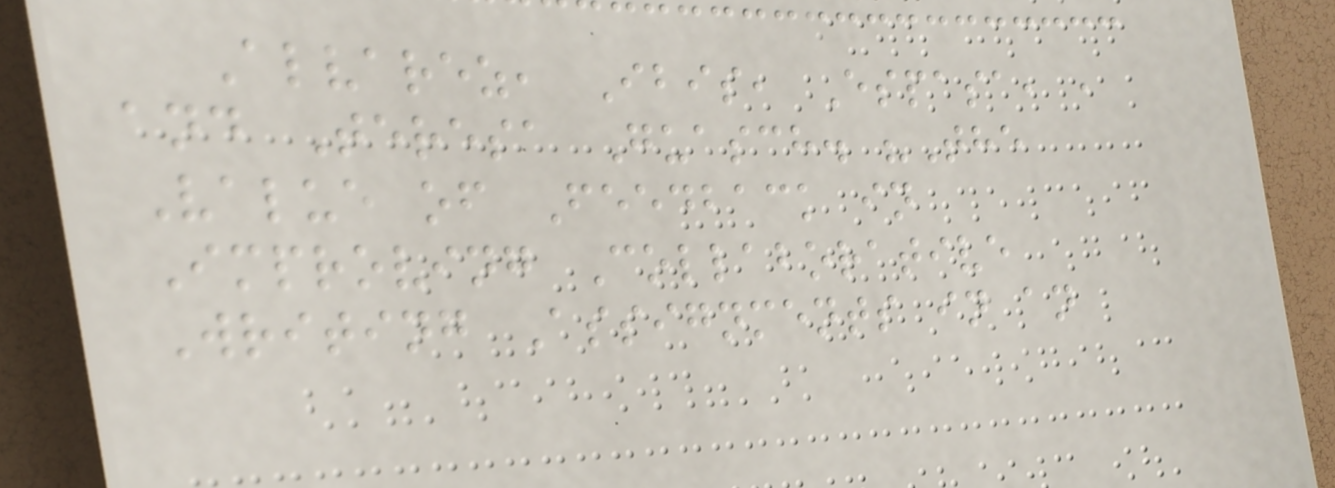Alvarez, Ibis, Espasa, ,
and Teresa Guasch. "The
Value of Feedback in
Improving Collaborative
Writing Assignments in an
